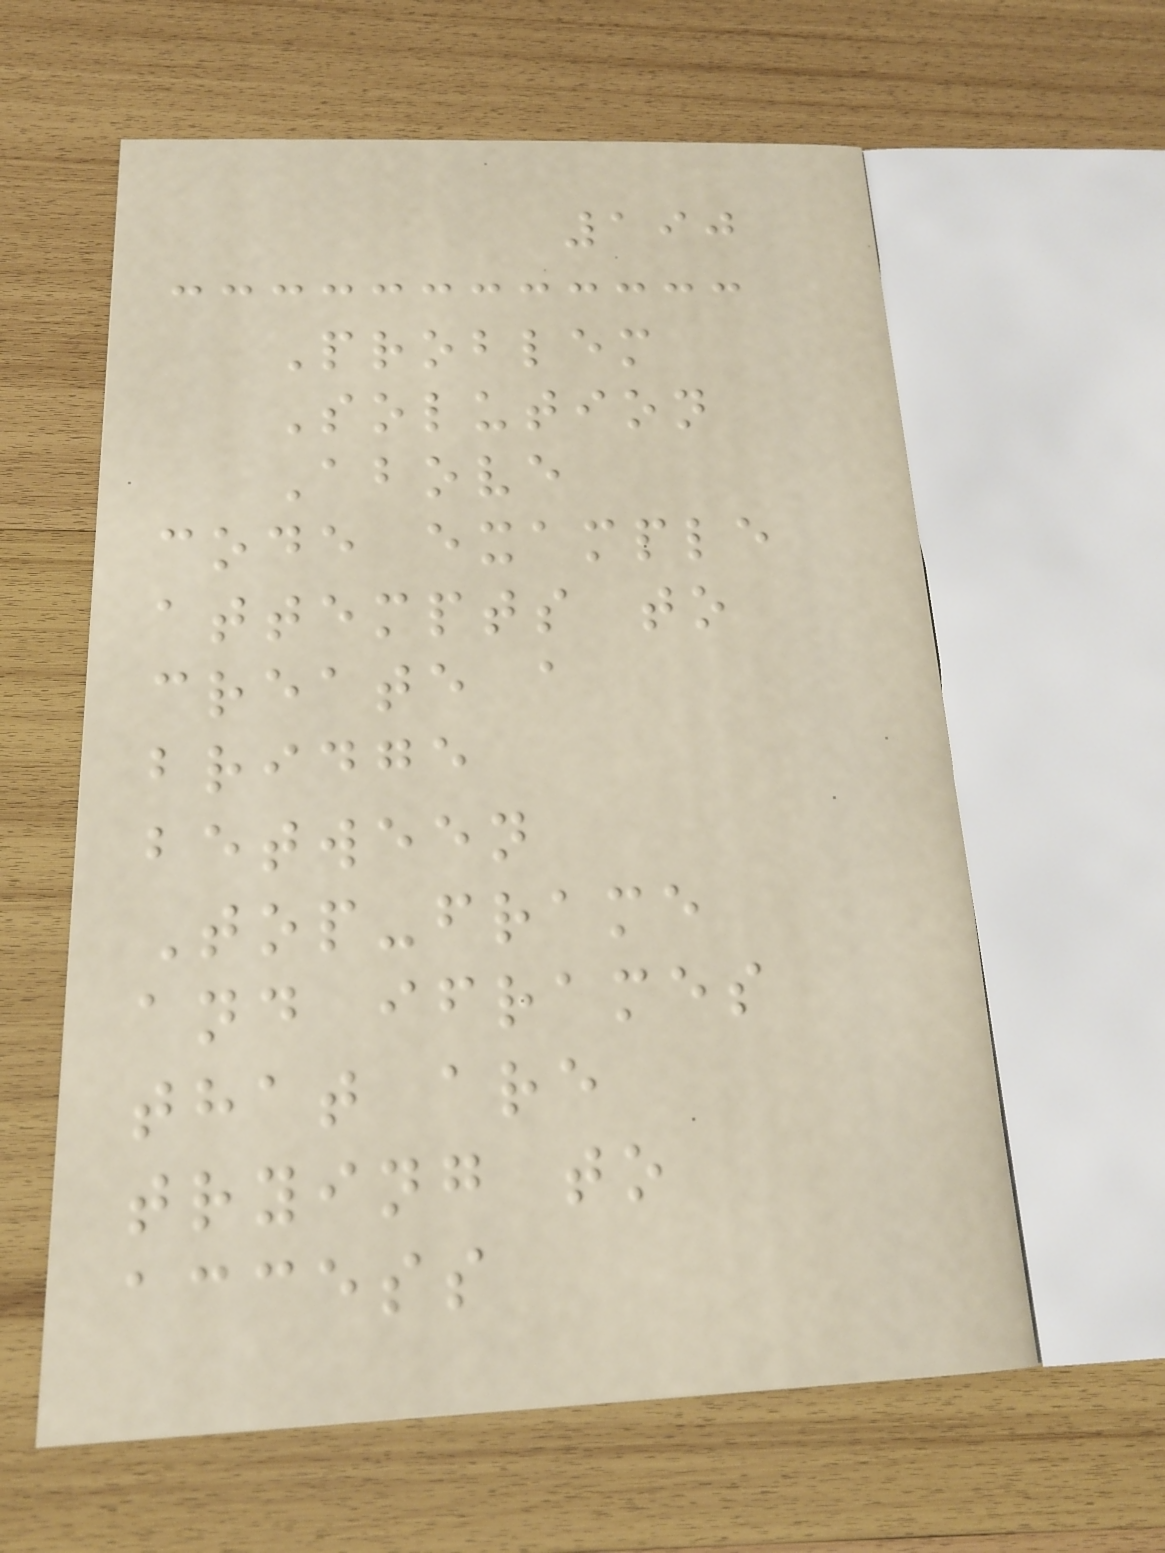190
Problem
Solution
Above
code example
attempts to
create a
bridge
between
Top-frame
and iframes
that are
trying to
access
